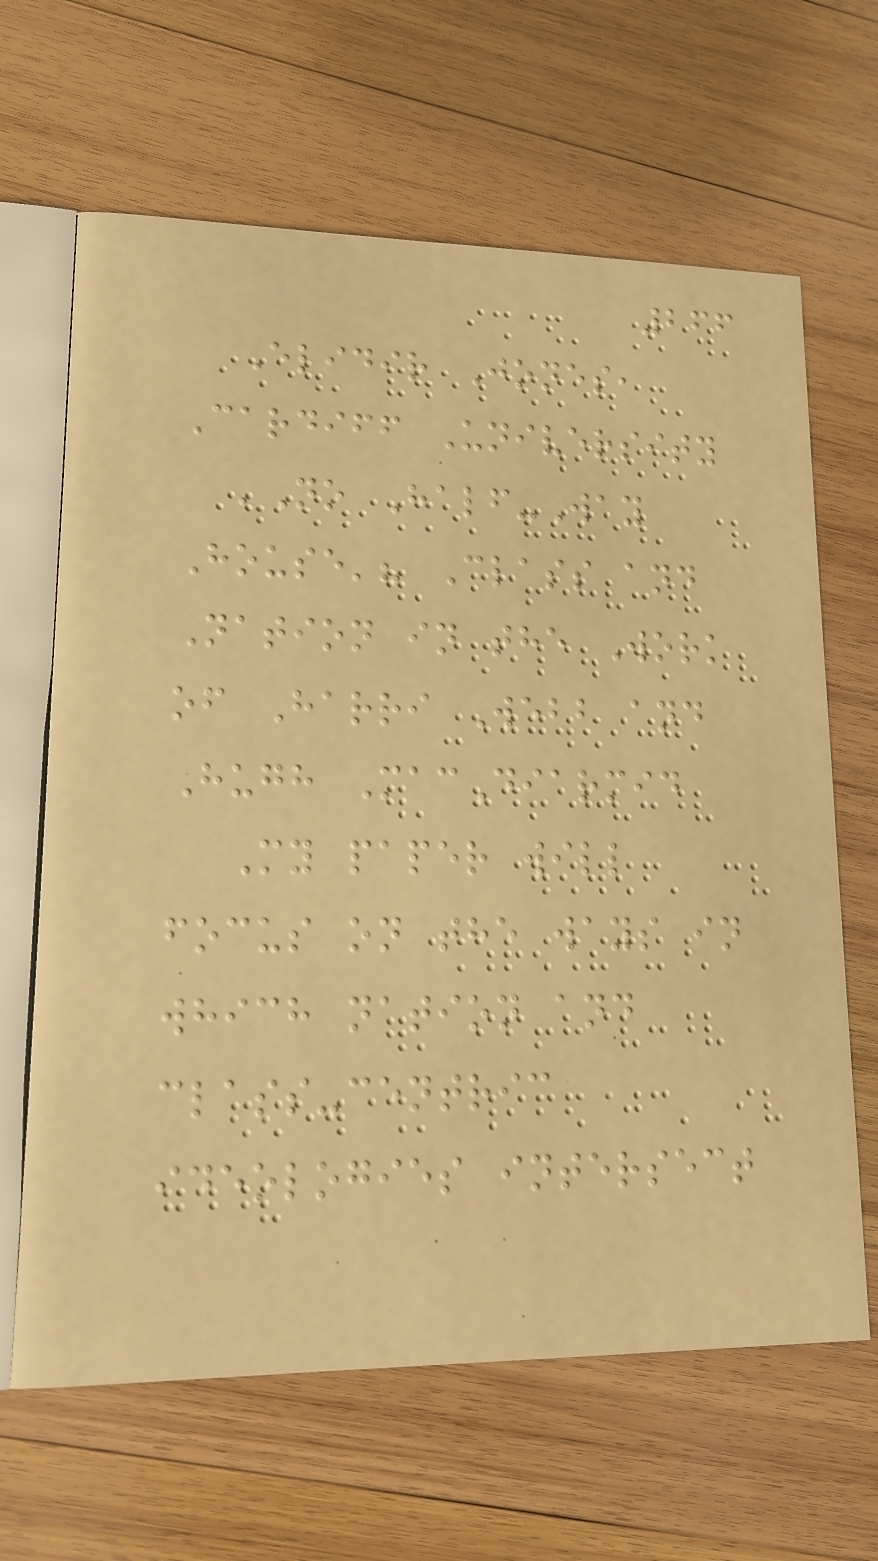266
Elidir Jones,
Cardiff University
'No Half-Way
House'? Class and
Nation in the Work
of Harri Webb and
Hugh MacDiarmid
My paper will
focus on the ways in
which nation and
class-centric
ideologies intersect
